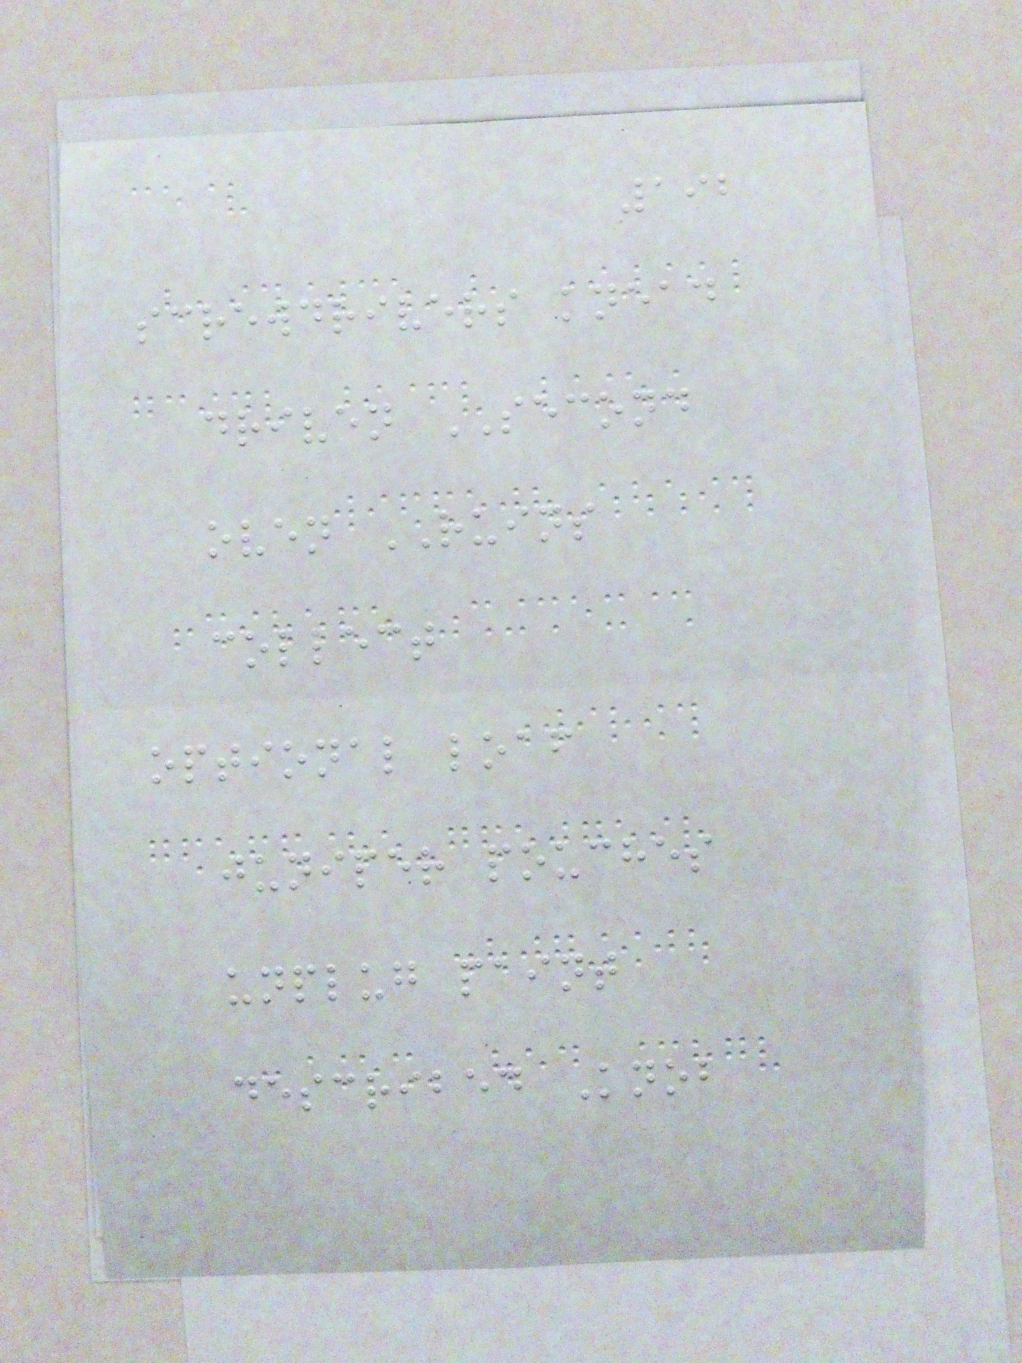192
screwdrivers knead
driven SECOND
oven RUINS
collect
optional loaf
juniper pouches
unplug paint
described Knob
